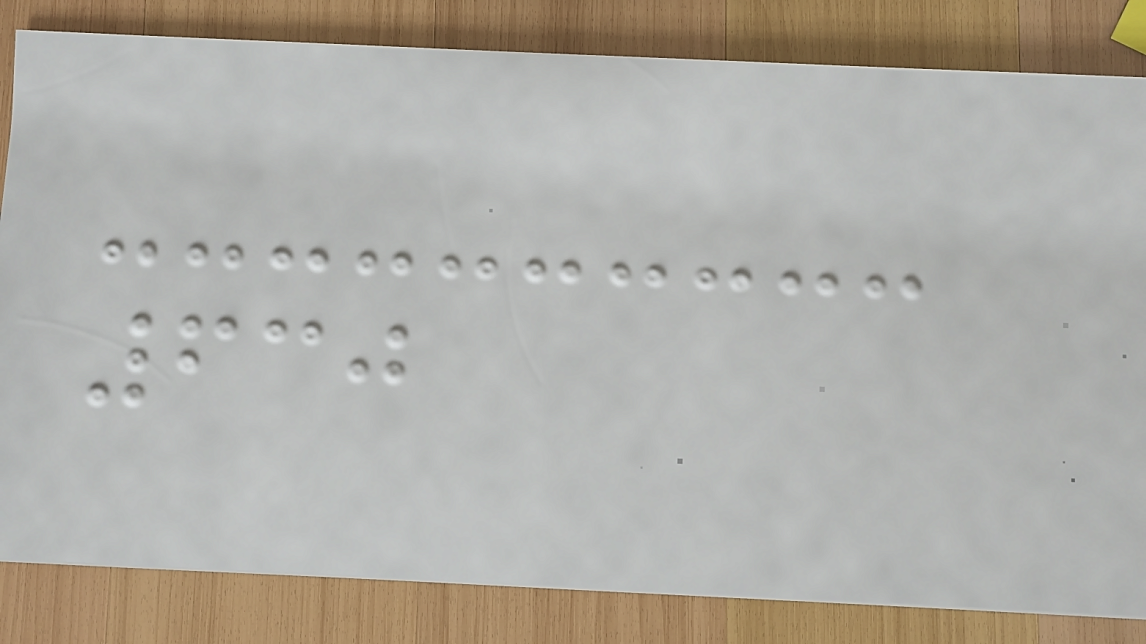630
